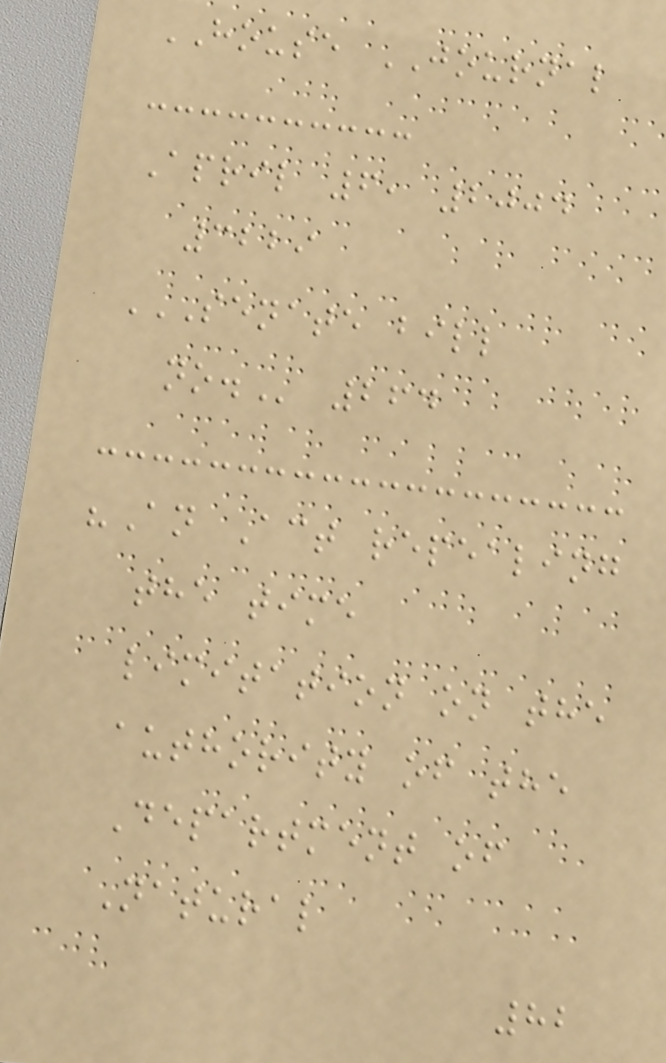HOUSE JOURNAL
April 6, 2004
3229
SENATE BILL
NO. 264
"An Act repealing
the time
limitation on the
authority of the
Department of
Natural
82
